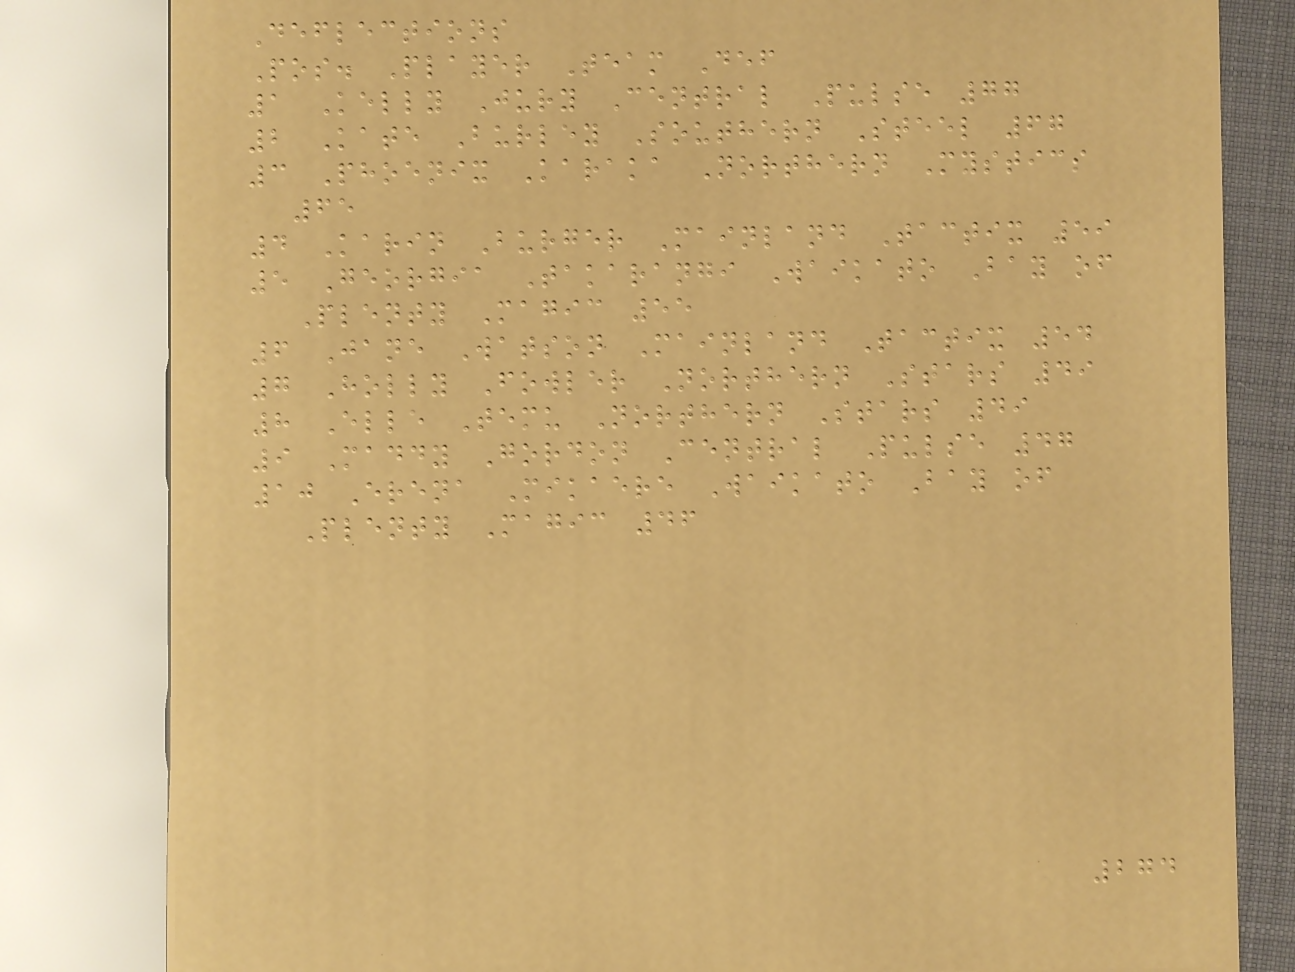Deflections
Pos. Player Team Def
1 Kelly Jury Central Pulse 77
2 Kate Burley Southern Steel 67
3 Phoenix Karaka Northern Mystics
65
4 Karin Burger Mainland Tactix 59
5 Georgia Takarangi Waikato Bay of
Plenty Magic 55
6 Jane Watson Mainland Tactix 54
7 Holly Fowler Northern Stars 49
8 Elle Temu Northern Stars 49
9 Maddy Gordon Central Pulse 47
10 Erena Mikaere Waikato Bay of
Plenty Magic 46
274
